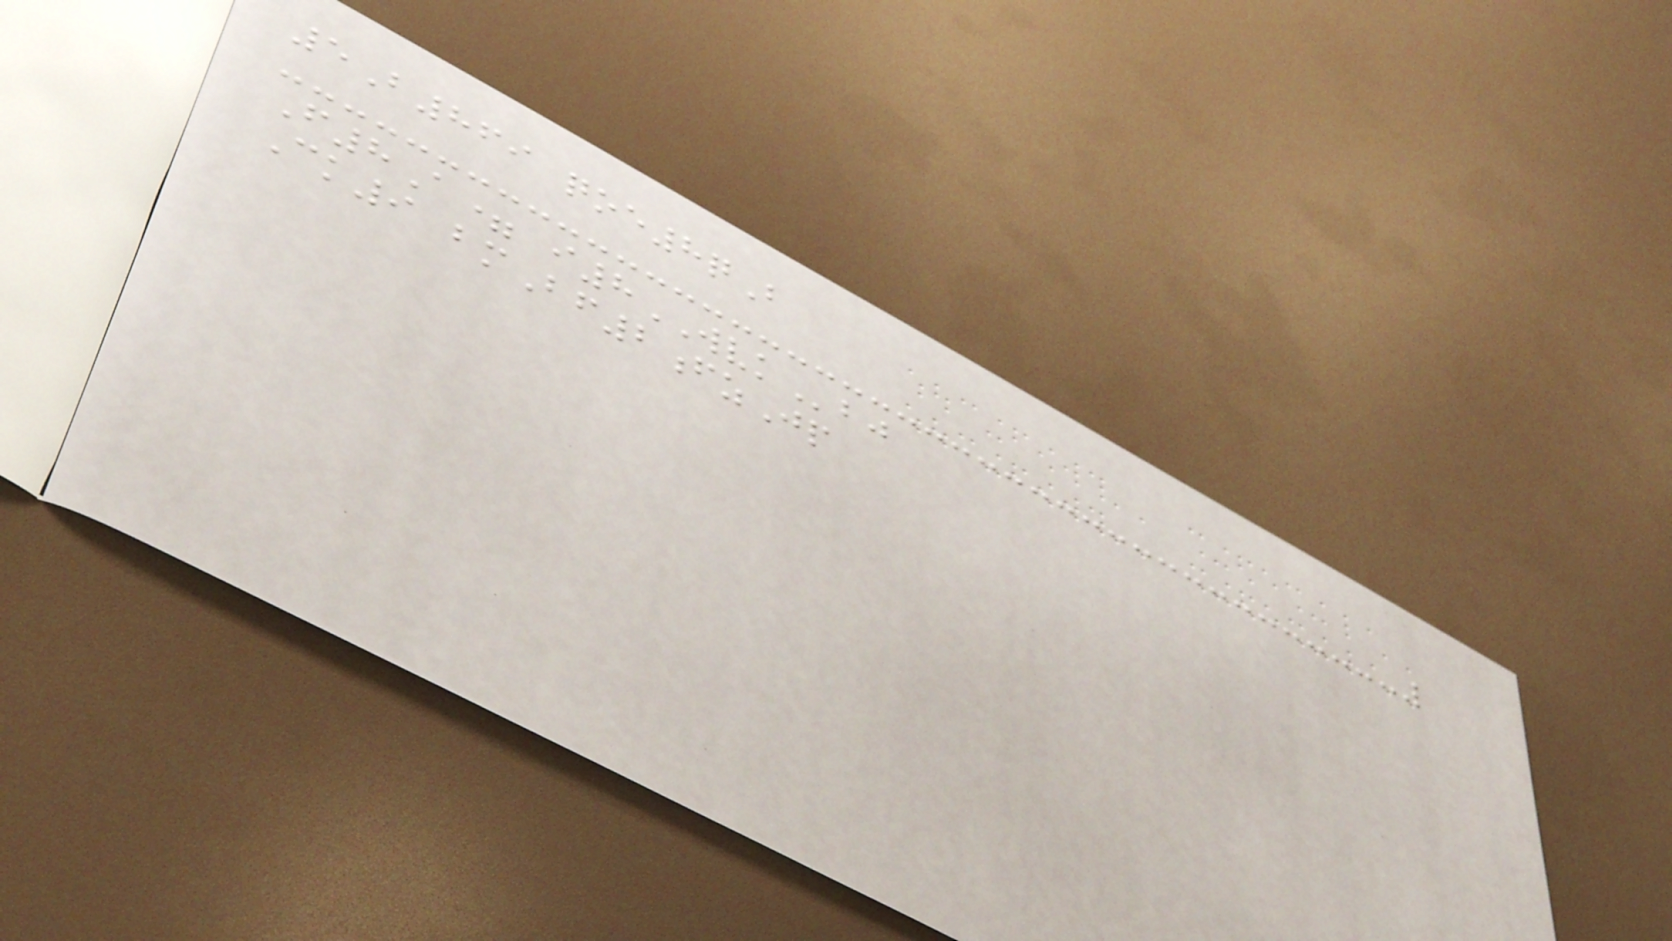5B869 qoe8qB
F8A= i8WVKbj
Ck9 bmBf2fzJp
